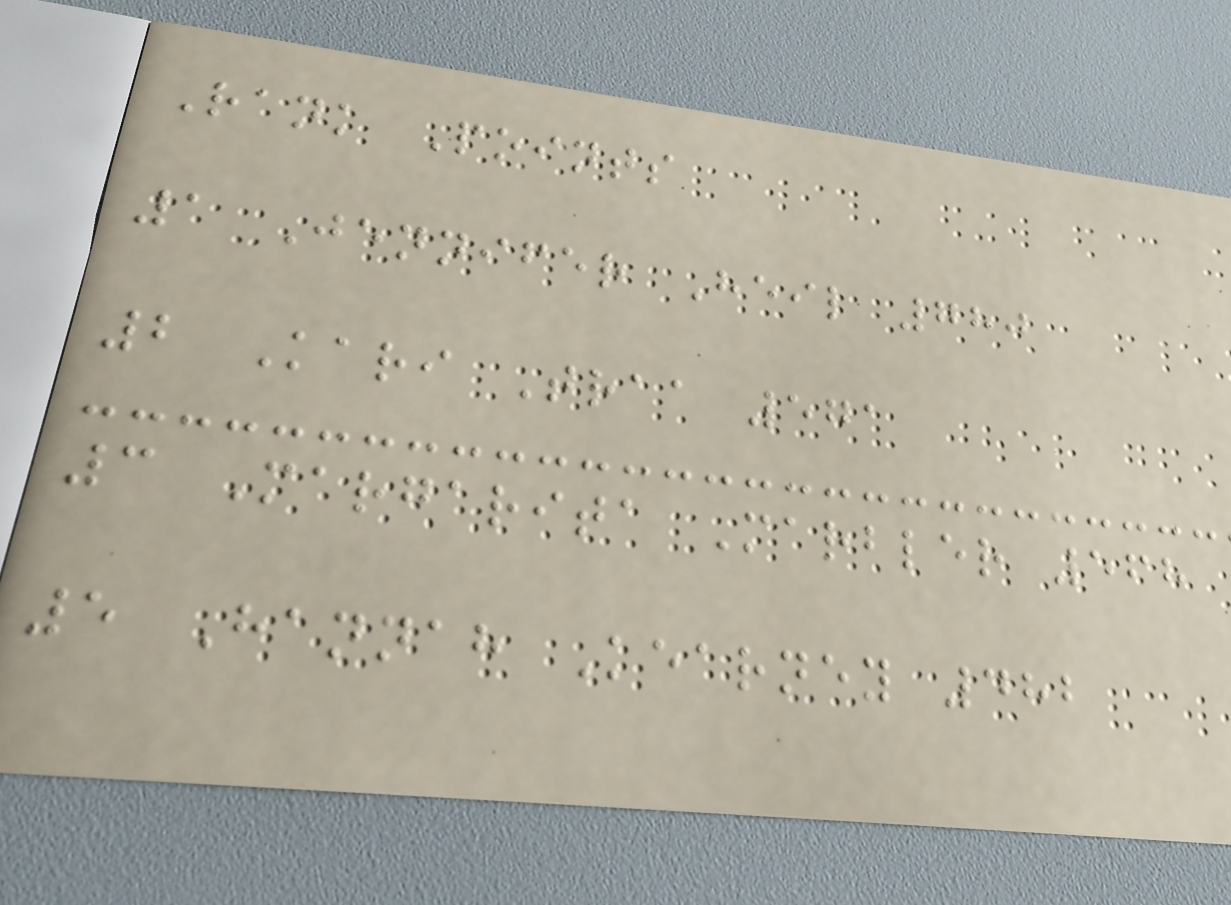Rank Points
1 Jennifer Heil 780
2 Kari Traa 571
3 Margarita Marbler 568
5 Hannah Kearney 482
